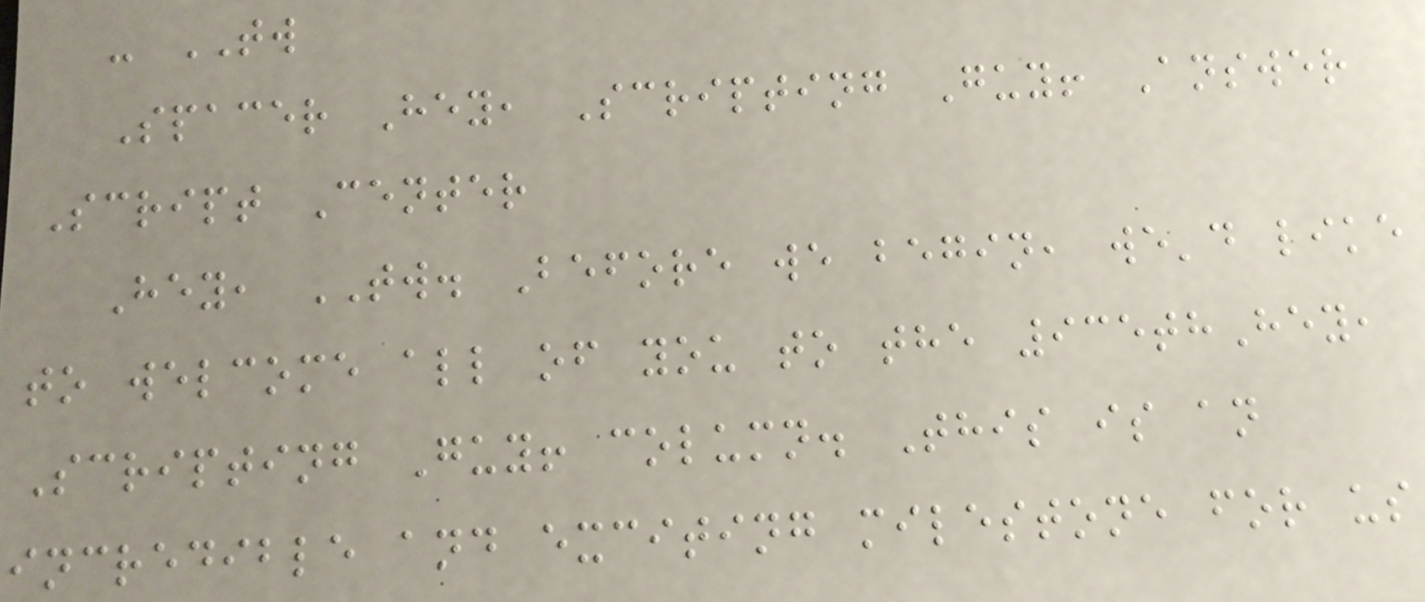- TW
Spacer Hey, Scripting Guy! Answer
Script Center
Hey, TW. Before we begin, we'd like
to welcome all of you to the 935thHey,
Scripting Guy! column. This is an
incredible and exciting milestone for us
